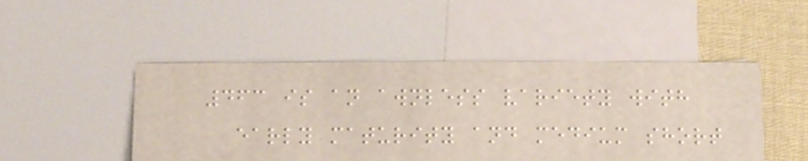463 is an awnless variety with
early maturity and medium short
